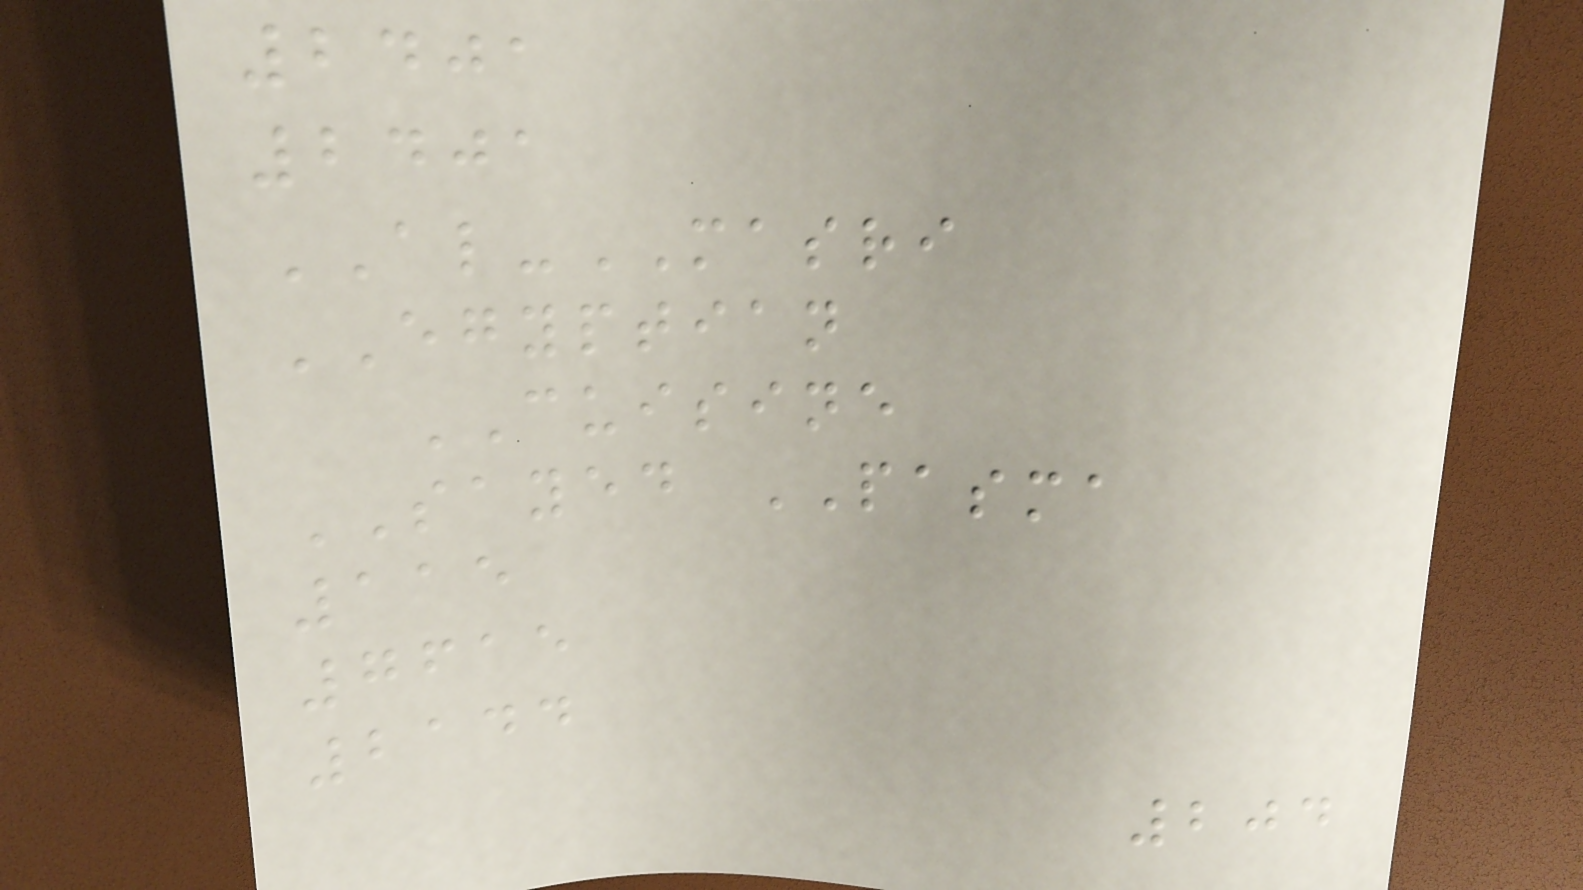2401
2401
AL-MASRI
EGYPTIAN
CUISINE
SAYED PASMA
115
7615
2144
204
